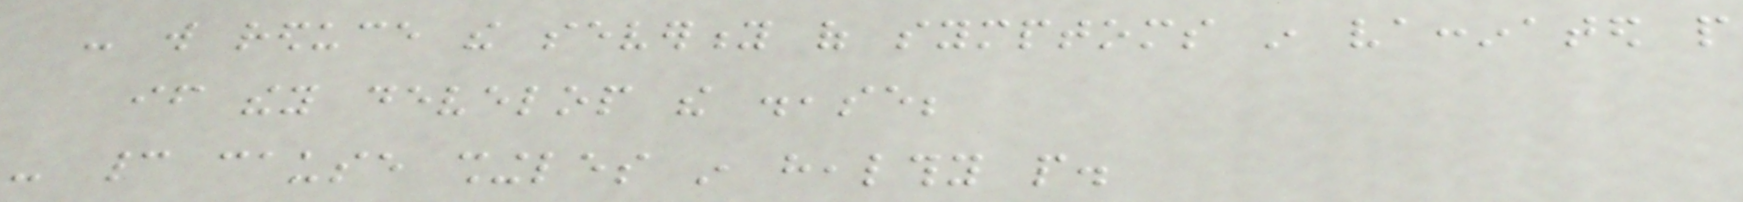- will reduce the severity of symptoms in vaccinated people
if they develop the disease;
- cannot cause shingles in healthy people.
